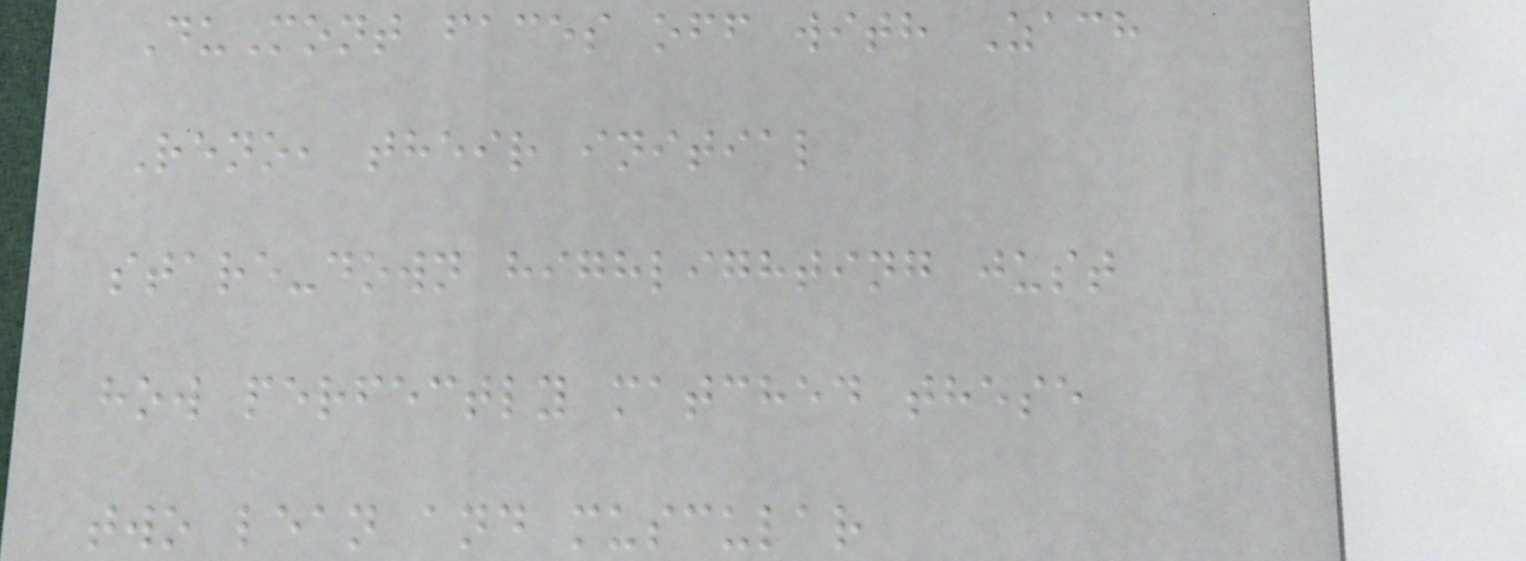DuMont faces off with Zach
Reno, their initial
stare-down highlighting just
how perfectly matched these
two lean and muscular
